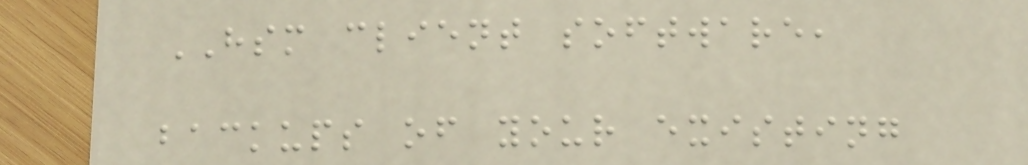HSM client software,
backups of your existing
